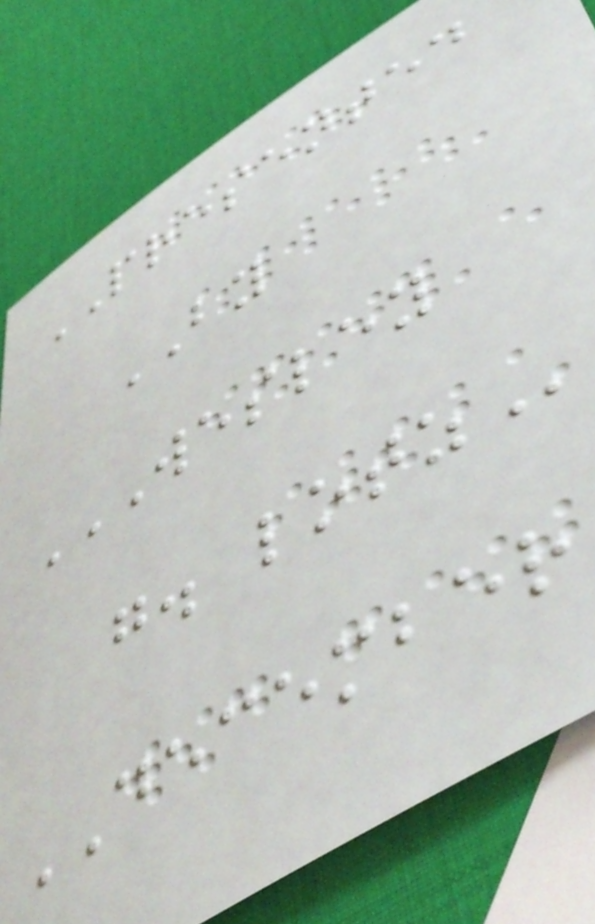PRESENTED
BY
WESLEY
G. LOTZ
DECEMBER
